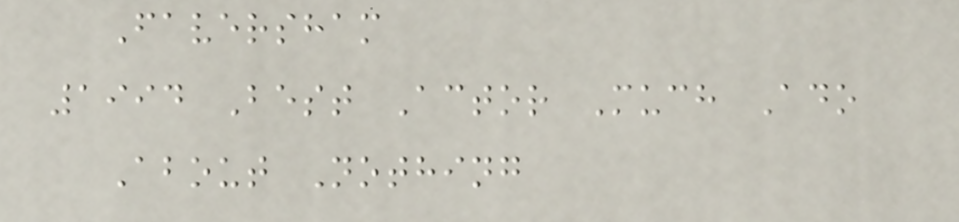Faversham
1994 Best Actor Much Ado
About Nothing
